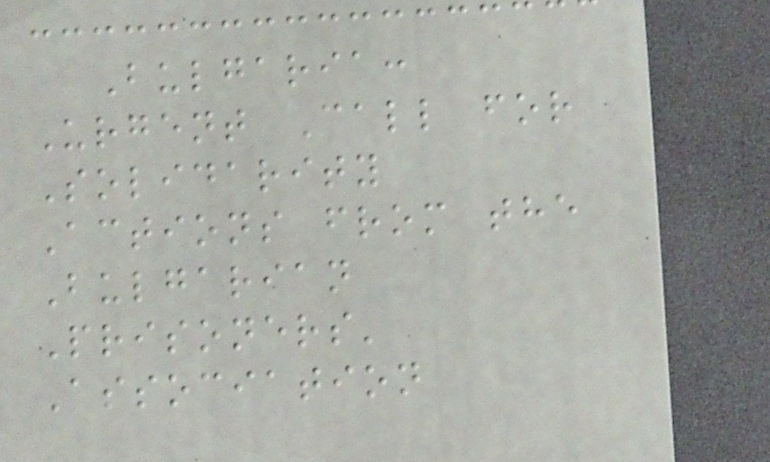Bulgaria:
Urgent Call for
Solidarity
Actions from the
Bulgarian
Prisoners'
Association
